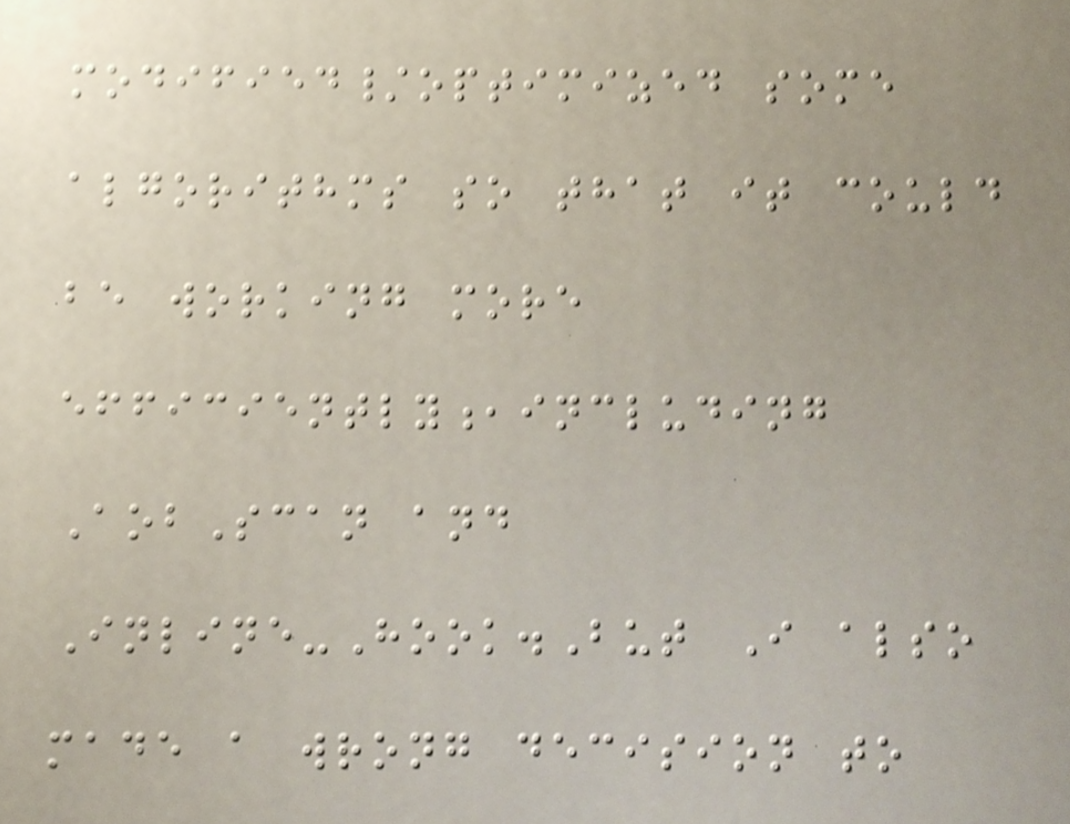modified/optimized some
algorithms so that it could
be working more
efficiently,including
AobScan and
Inline-Hook.But I also
made a wrong decision to
